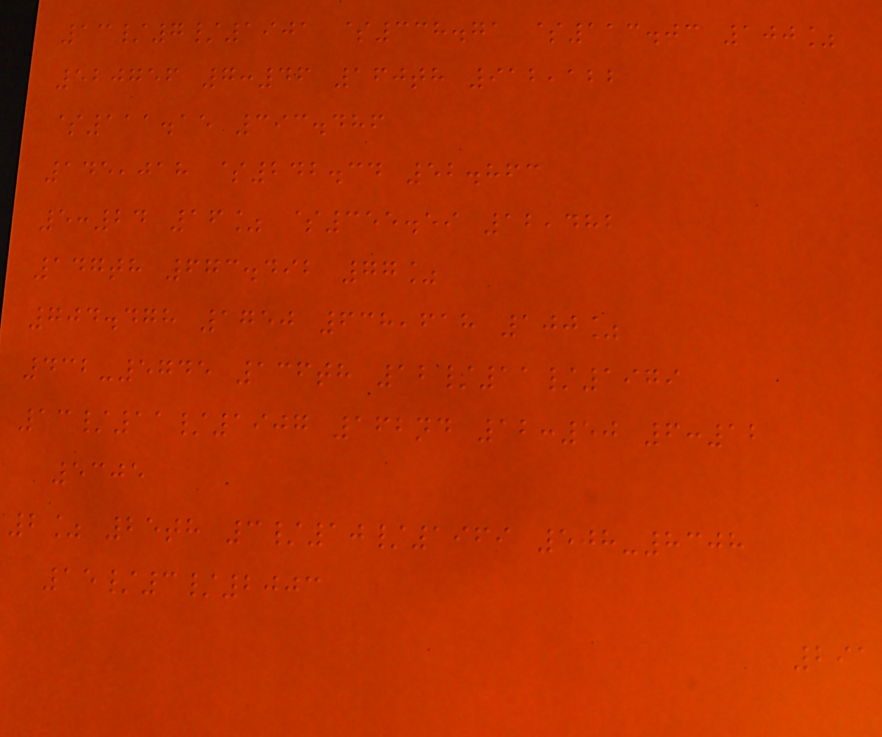13/7/1901 $338.71 $113.03 100%
520756 7:46 160th 912,122
$111.15 393.486
145,018 $242.34 52.863
5:24 16% $355.59 12,482
147th 673.492 77%
704.478 1750 638,618 100%
432-5745 136th 12/11/1979
13/11/1907 162nd 12:50 6:12
5305
2% 25th 3/10/1969 508-8308
15/3/2003
291
